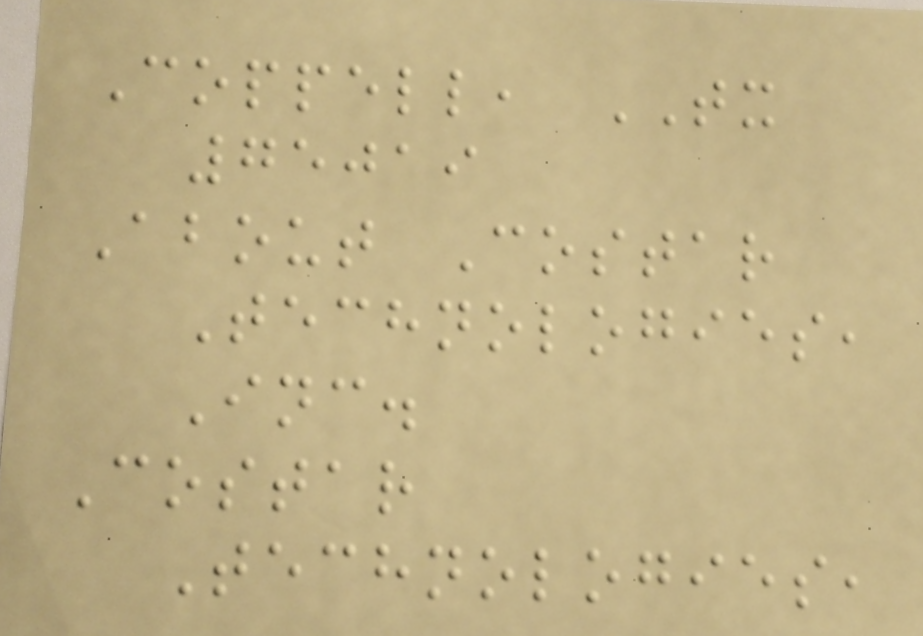Coppell, TX
75019
About Costar
Technologies,
Inc.
Costar
Technologies,
